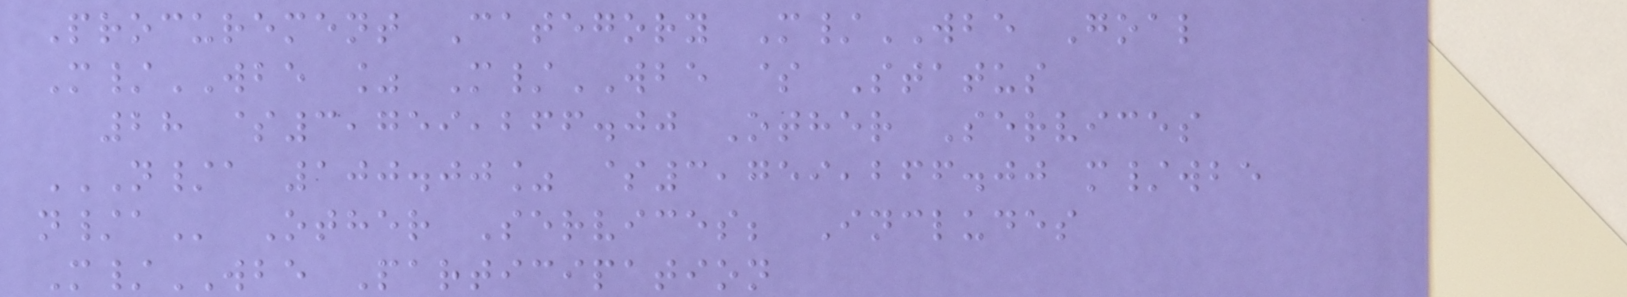Procurement Category M/WBE Goal
M/WBE % M/WBE $ Status
28 $3,759,266.00 Other Services
N/A 100.00% $3,759,266.00 M/WBE
N/A Other Services; Includes
M/WBE Participation
